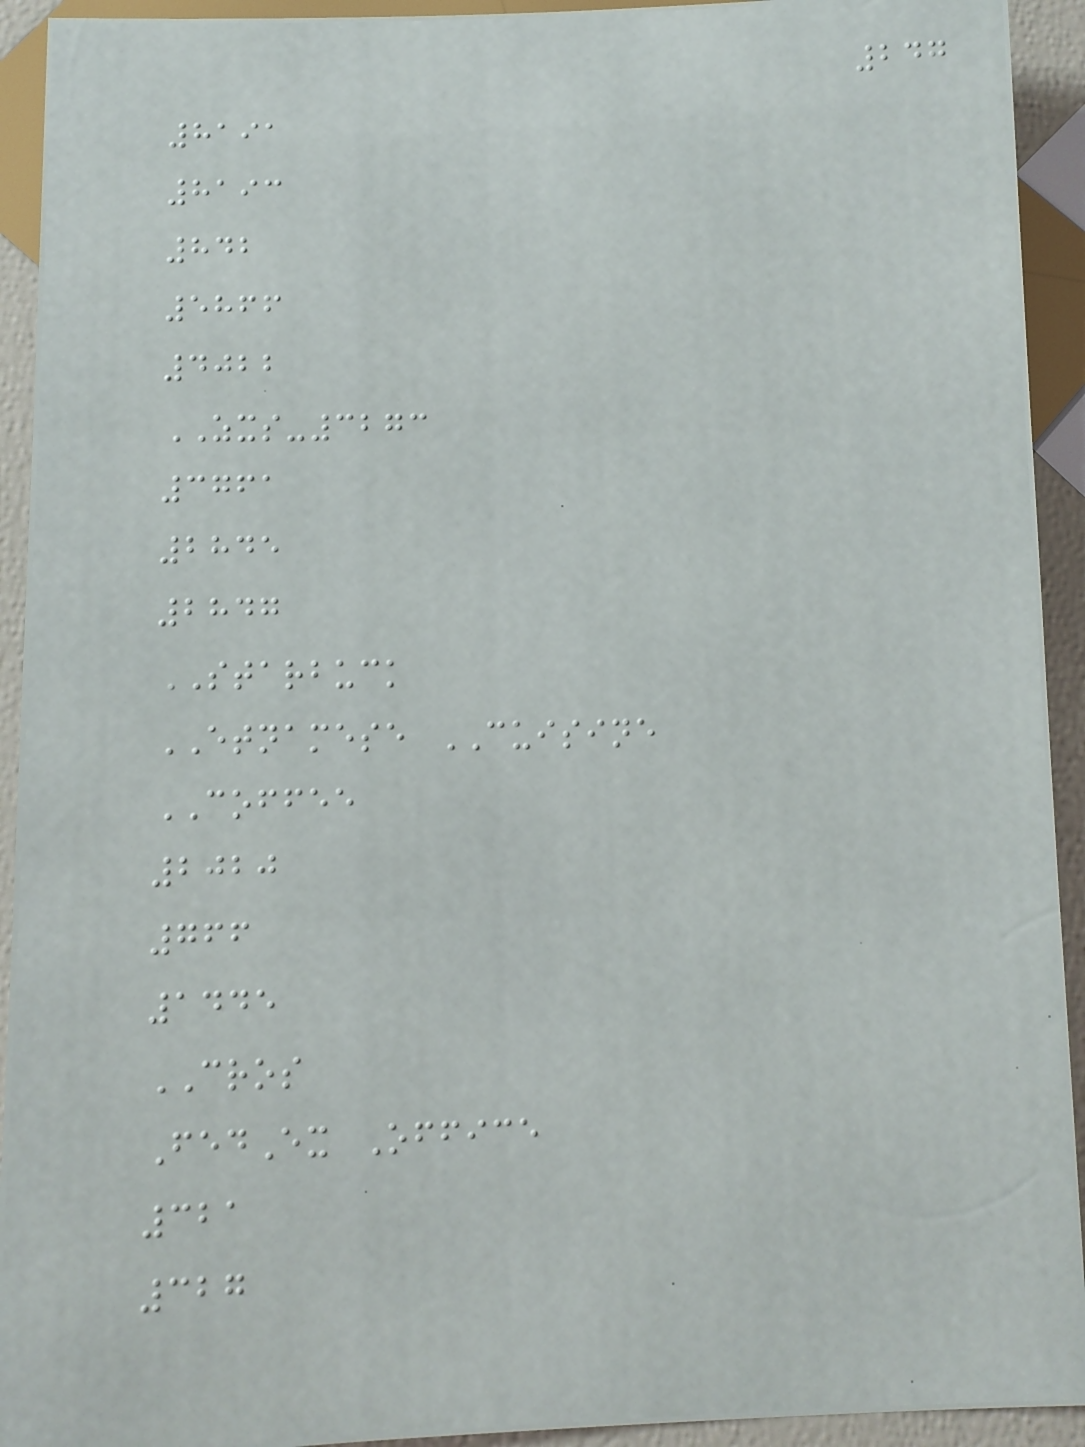247
8191
8193
842
5866
4022
ZXS-3273
3761
2845
2847
STARBUCK
ETNAMESE CUISINE
COFFEE
2020
766
1445
CROS
FedEx Office
321
327
